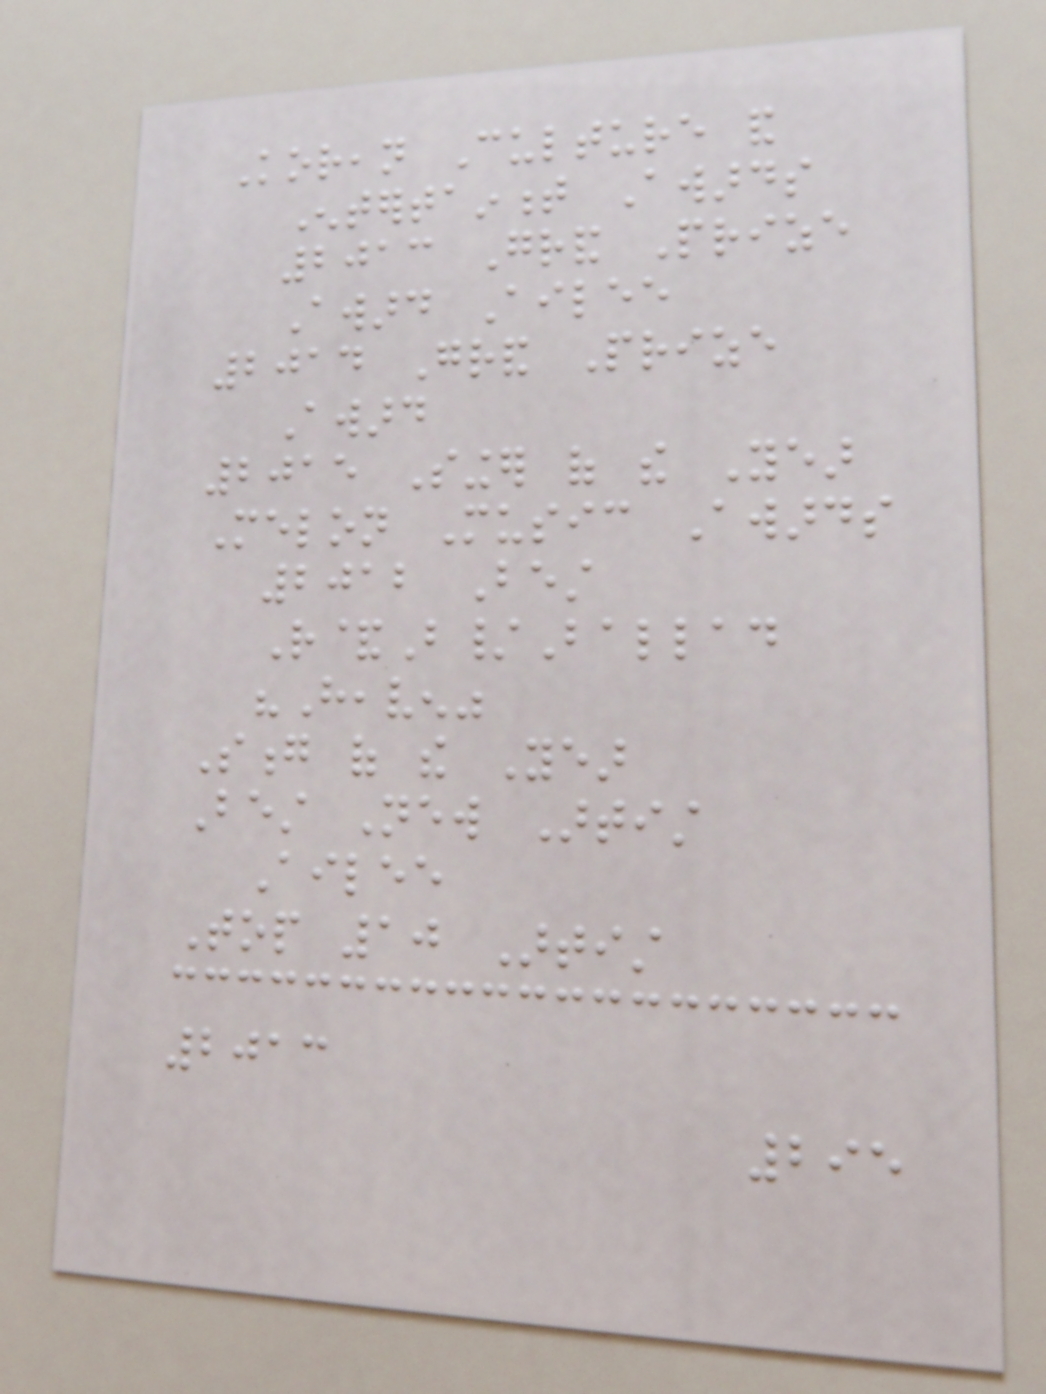Korean Culture and
Entertainment Awards
2013 Grand Prize
Award Ailee
2014 Grand Prize
Award
2015 Singer of the Year
Melon Music Awards
2012 Best
R&B/Ballad
"Heaven"
Song of the Year
Best New Artist
Ailee
Top 10 Artist
2013
295
